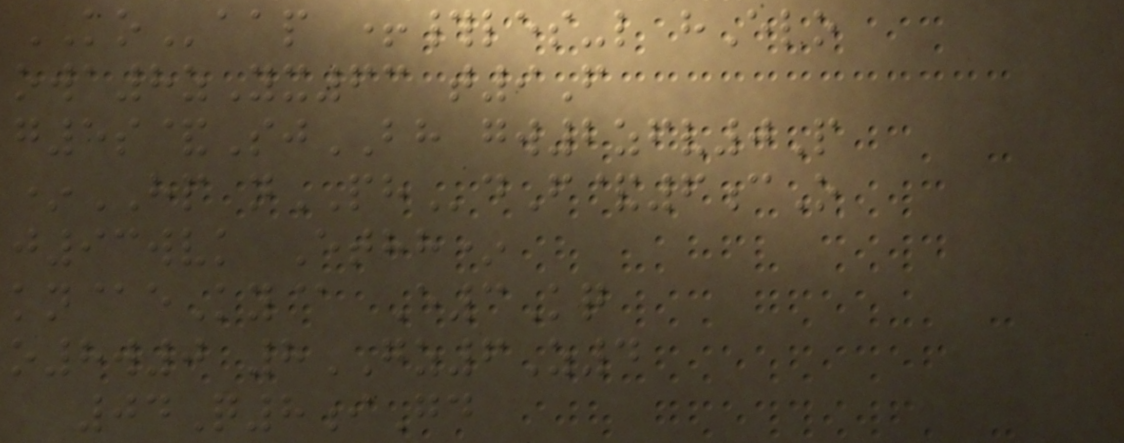KOaap +#les-l hElo
owa8zYx63 t9F
g5s&SjBH gw2zfv0P
*HP nPHdF&6cO
j93wvk Ethh*
kn@eKy@ E3Kq
o8w0 8GZ6Z4
04Q8iGd
